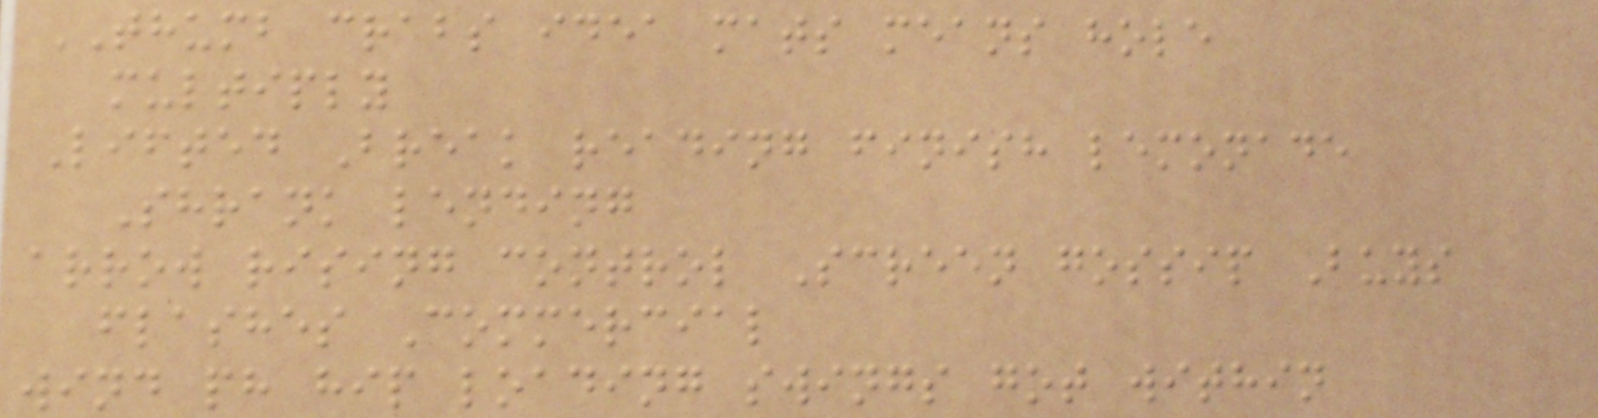THUMB crabs idea mats means hole
multiply
Lifted Break reading finish lemonade
Shrank lending
arrow rising control Screen gossip Buys
flashes Commercial
wind ph hip loading swings got within
